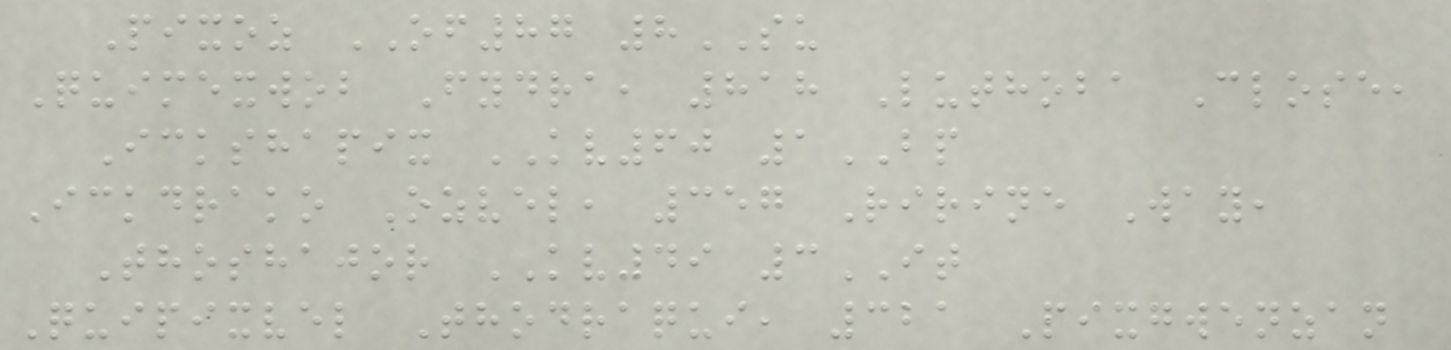Pixoz OF87 8SU
Quimexwob Fydra, 818 Luthoba Close,
Ickshapix KV60 1BP
Ickdrako Ozvel, 357 Ririne Way,
Thoshajor KV49 3IT
Quipixvel Thodraqui, 321 Pixgwenzan
